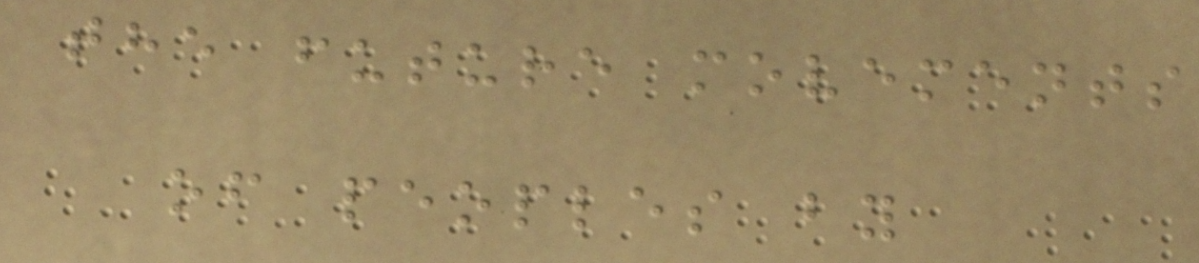the future movements
of peoples by
